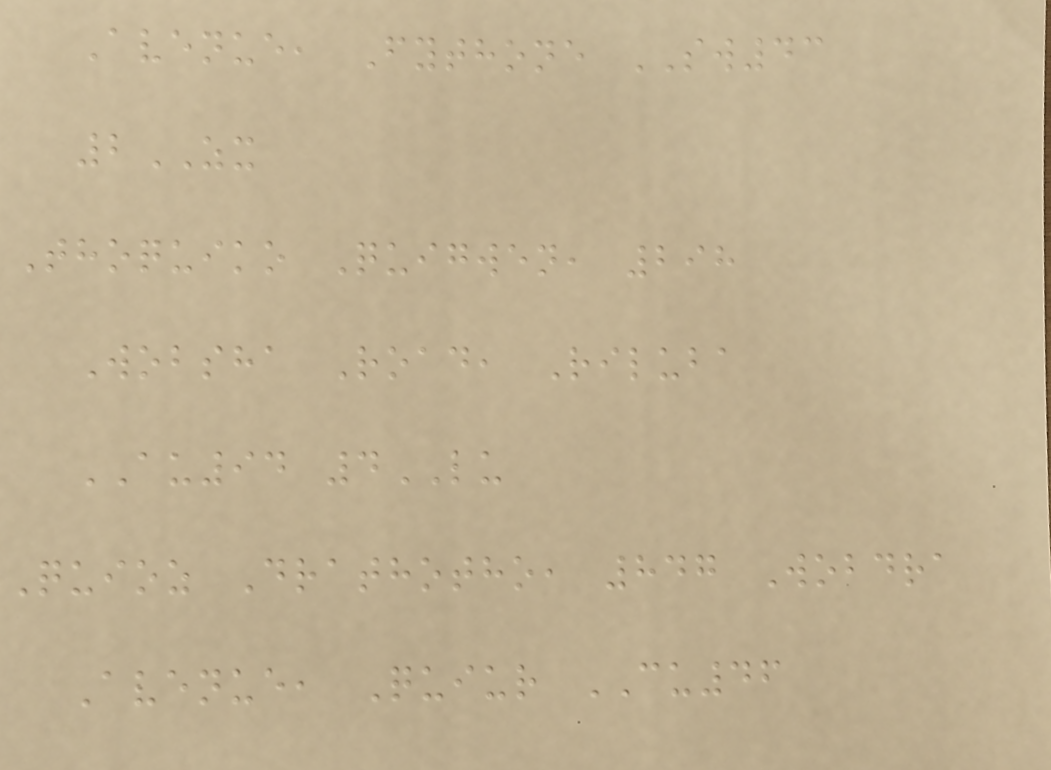Avenue, Fythone SW43
2ZX
Thoquiko Quigwen, 298
Wobsha Road, Riluba
AU94 4LU
Quioz Drathotho, 847 Wobdra
Avenue, Quiur CU46
